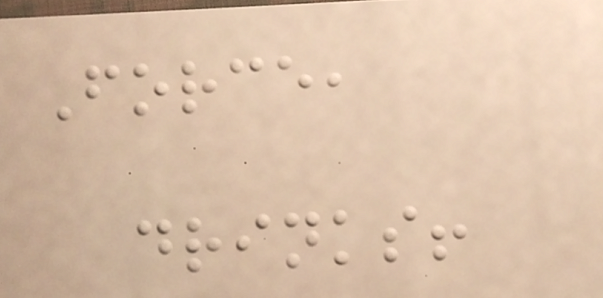Force,
drinks!
